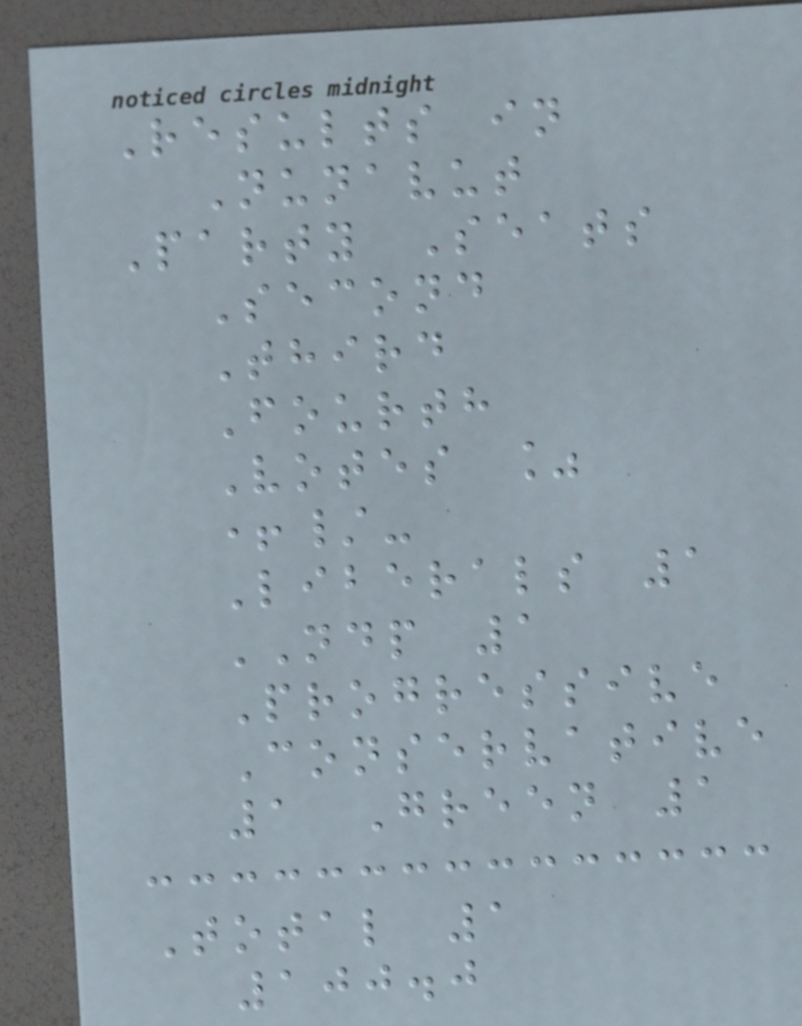Results in
Nunavut
Party Seats
Second
Third
Fourth
Votes %
+/-
Liberals 1
NDP 1
Progressive
Conservative
1 Green 1
Total 1
100.0
